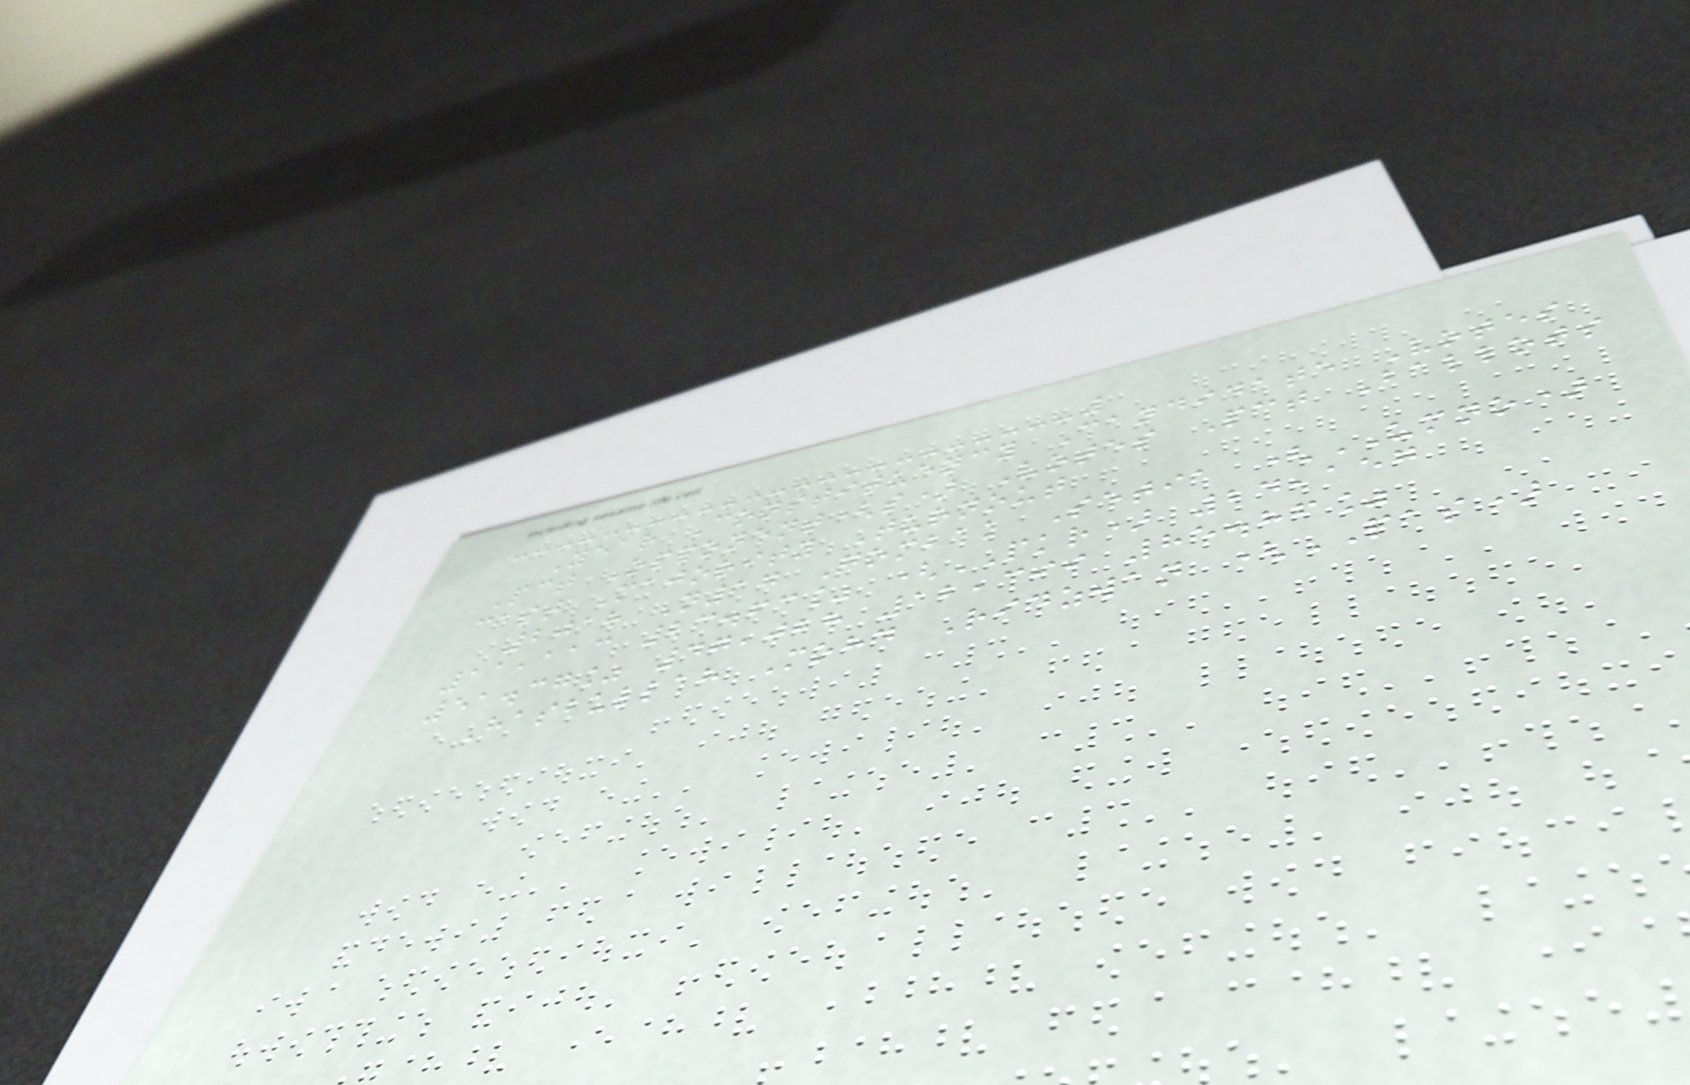Year Constituency Candidate Votes
Pct Opponent(s) Votes Pct Ballots
cast Majority Turnout
2018 N17 Gombak Setia (UMNO)
11,113 23.63% (PKR) 24,157
51.37% 47,028 12,399 85.86%
Hasbullah Mohd Ridzwan (PAS)
